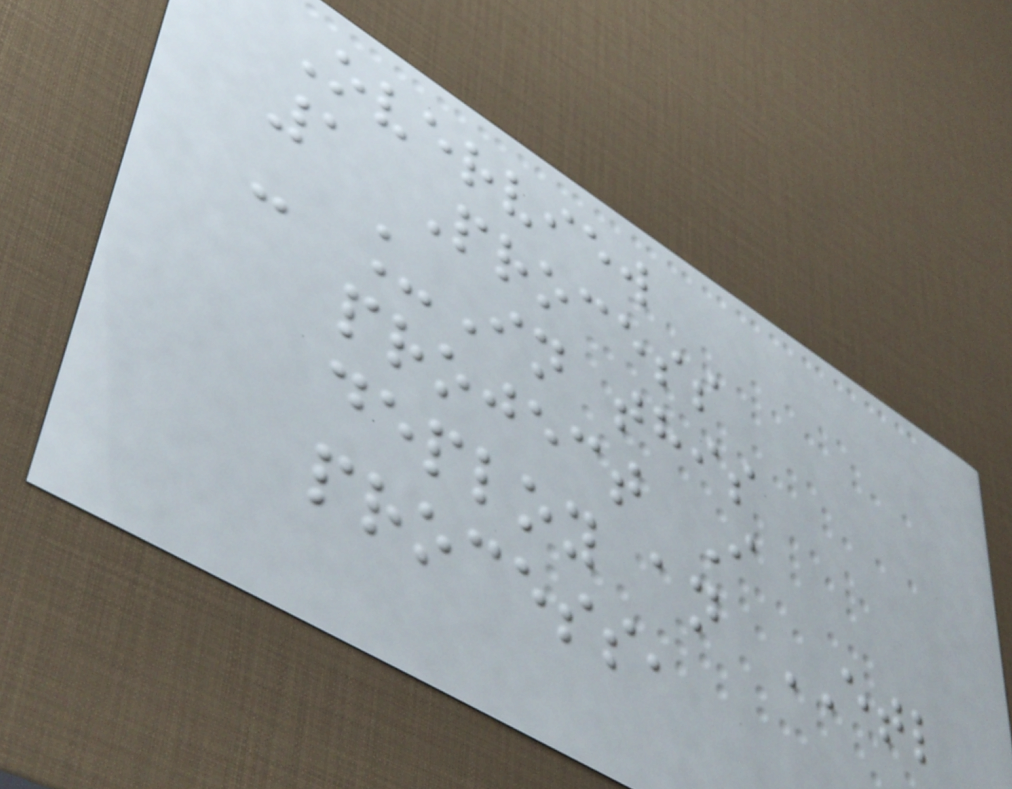Overview
1 Process
- _In this
project I
deploy an ETL
process,
